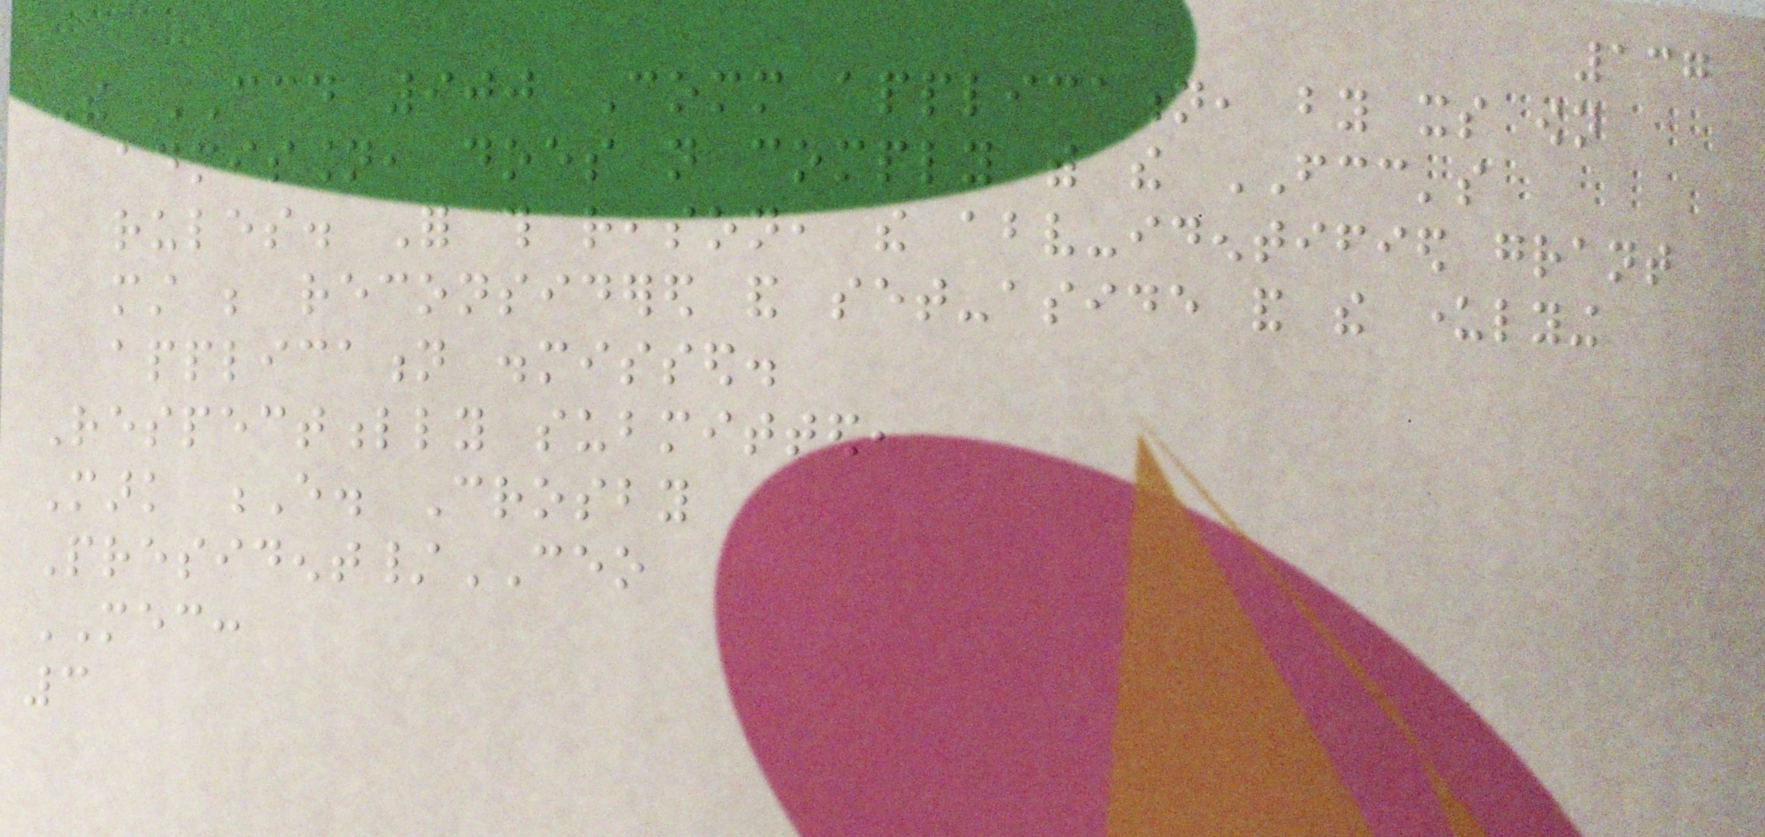137
The CCD 900 Comm application, by its own
admission, does not comply with the FCC's
rules. For this reason, the above-identified grant
must be reconsidered and set-aside and the underlying
application dismissed.
Respectfully submitted,
Mark E. Crosby
President/CEO
MEC:
3
